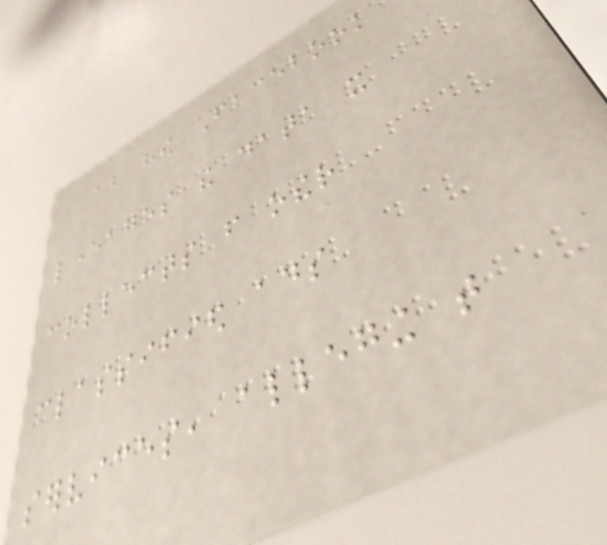about how Facebook
leverages the data it
collects from other
classified ads
services, alleging that
